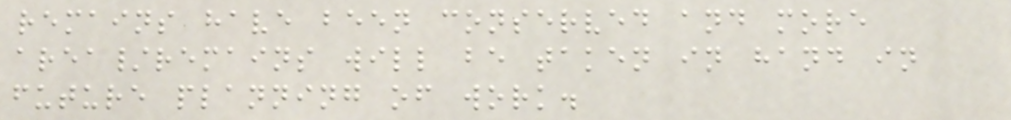remains have been conserved and more
area/remains will be taken in hand in
future planning of work.
